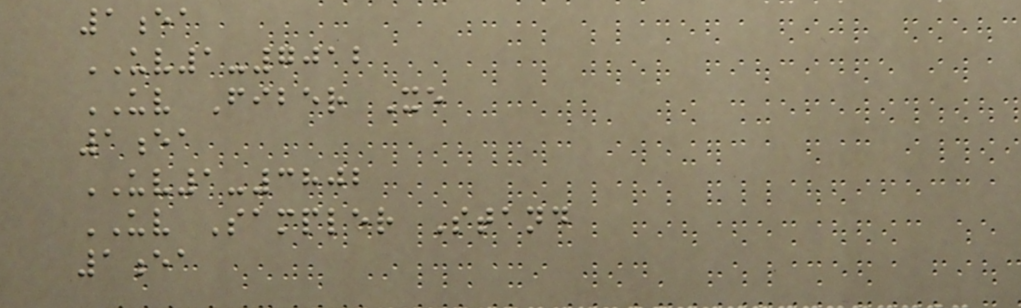1ea
UV1-7012
UV Fiber Xe
1ea
UV1-3802
UV Sampler Stand
1ea
